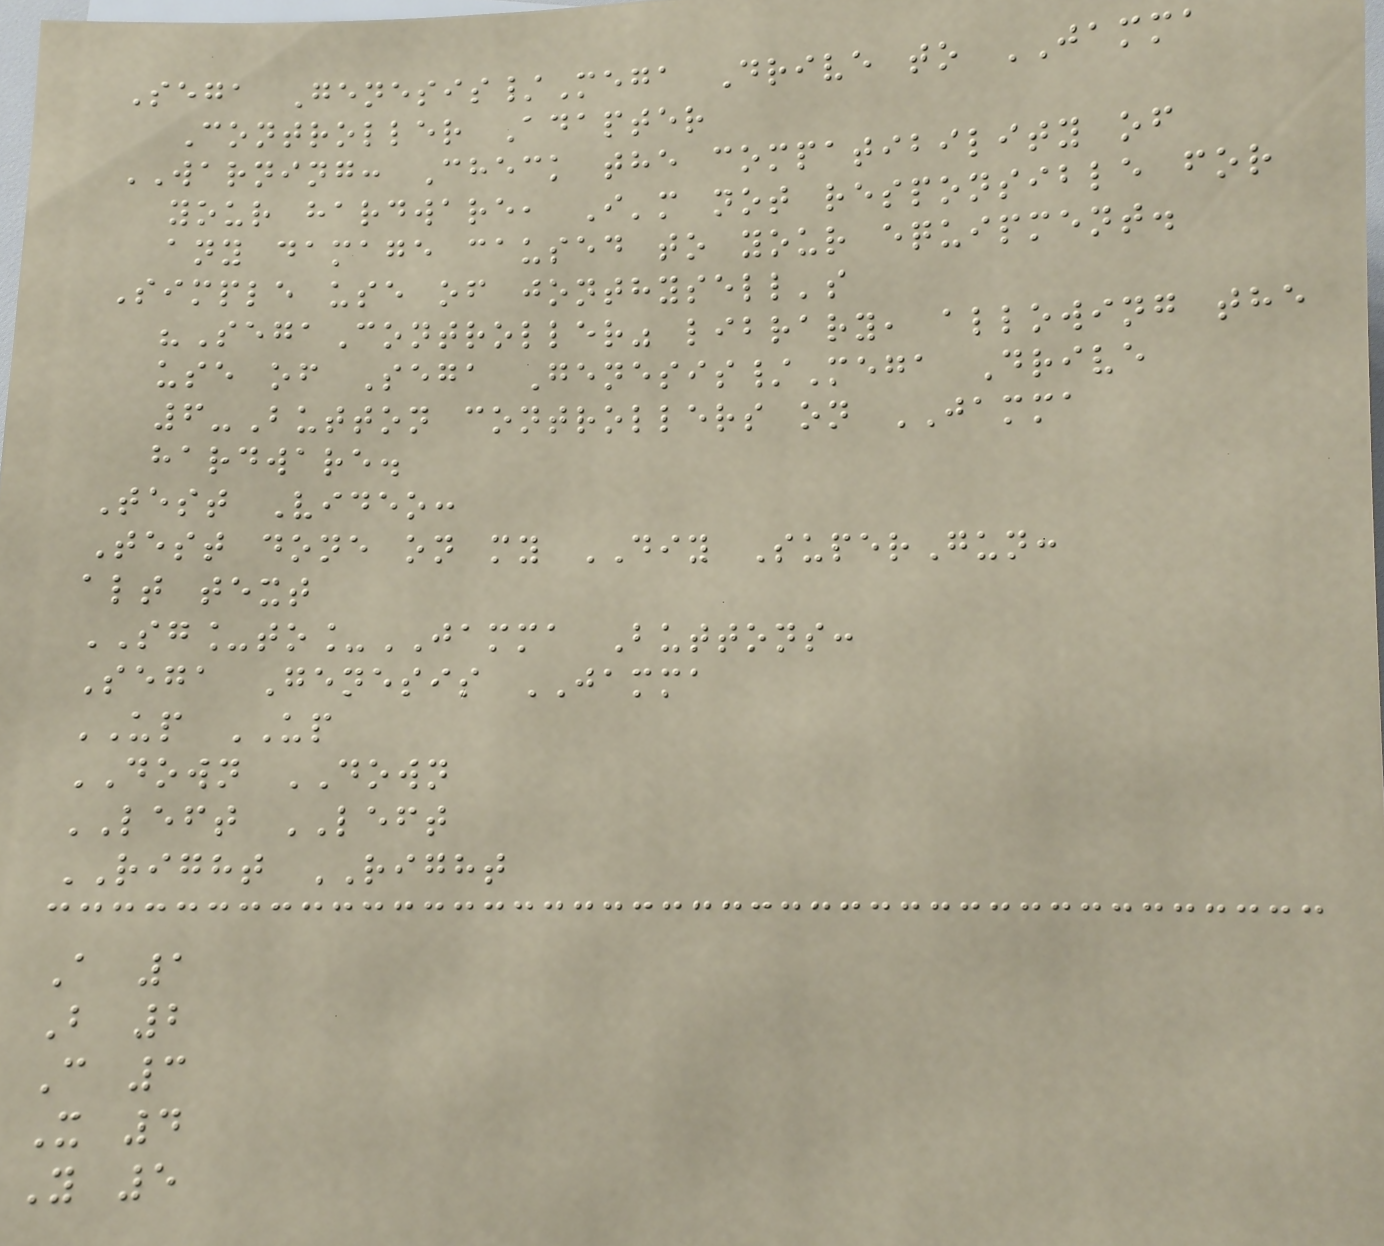Sega Genesis/Mega Drive to JAMMA
Controller Adapter
WARNING: Check the compatibility of
your hardware, I'm not responsible for
any damage caused to your equipment.
Simple use of jonthysell's
"SegaController" library, allowing the
use of Sega Genesis/Mega Drive
6-Button controllers on JAMMA
hardware.
Test Video:
Test done on my DIY SuperGun:
alt text
SG_to_JAMMA Buttons:
Sega Genesis JAMMA
UP UP
DOWN DOWN
LEFT LEFT
RIGHT RIGHT
A 1
B 2
C 3
X 4
Y 5
